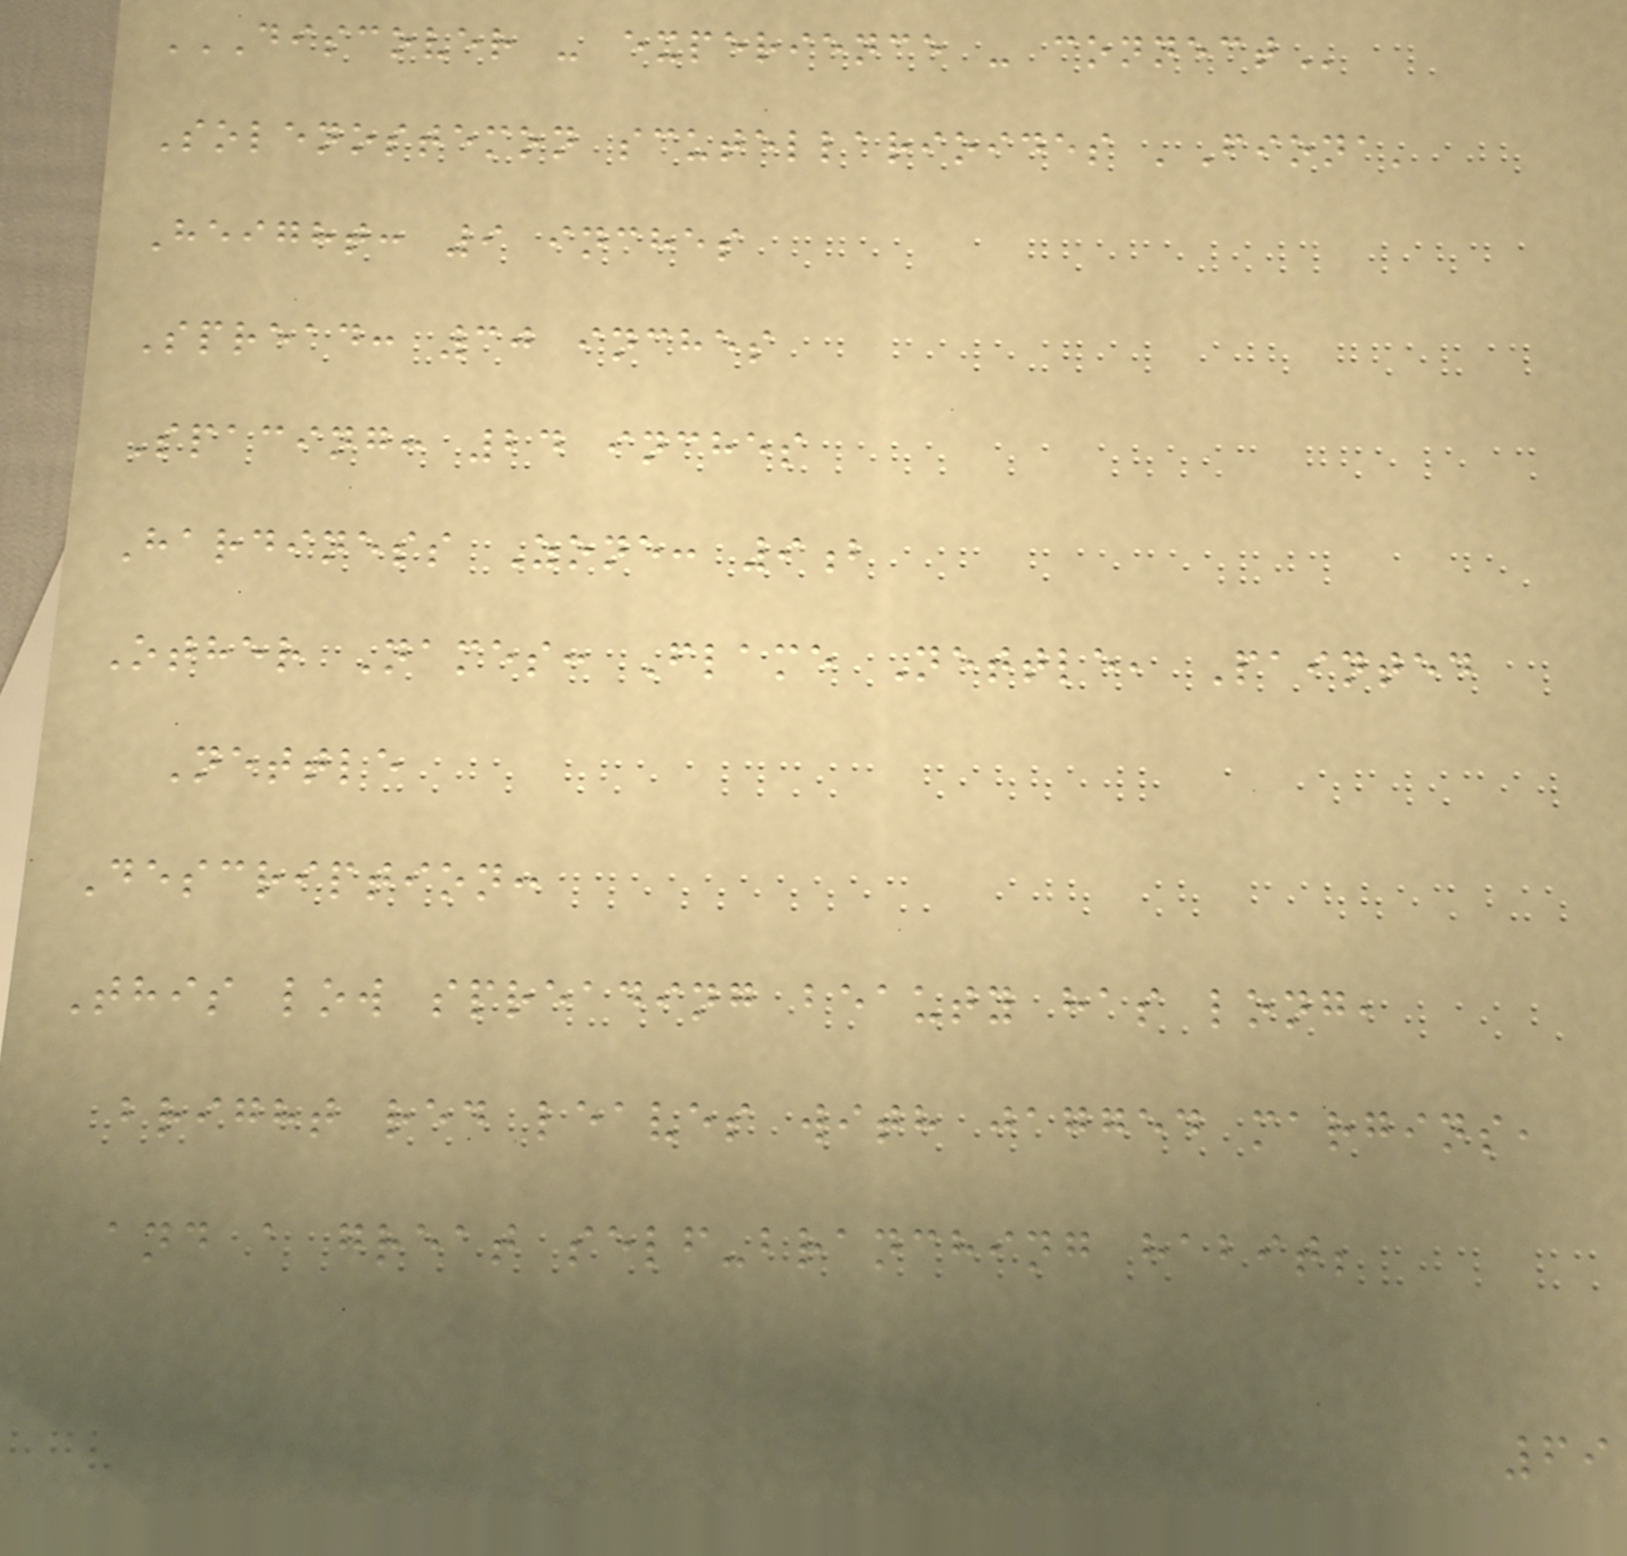DISCOVER - EXPERIENCE - CONNECT
Solenostemon scutellarioides 'Fiona'
Height: 9 inches
Spread: 30 inches
Spacing: 24 inches
Hardiness Zone: 9b
Other Names: Flame Nettle, Painted
Nettle
Description:
This low spreading beauty has long,
bright red leaves with jagged margins,
and a great self-branching habit;
69
